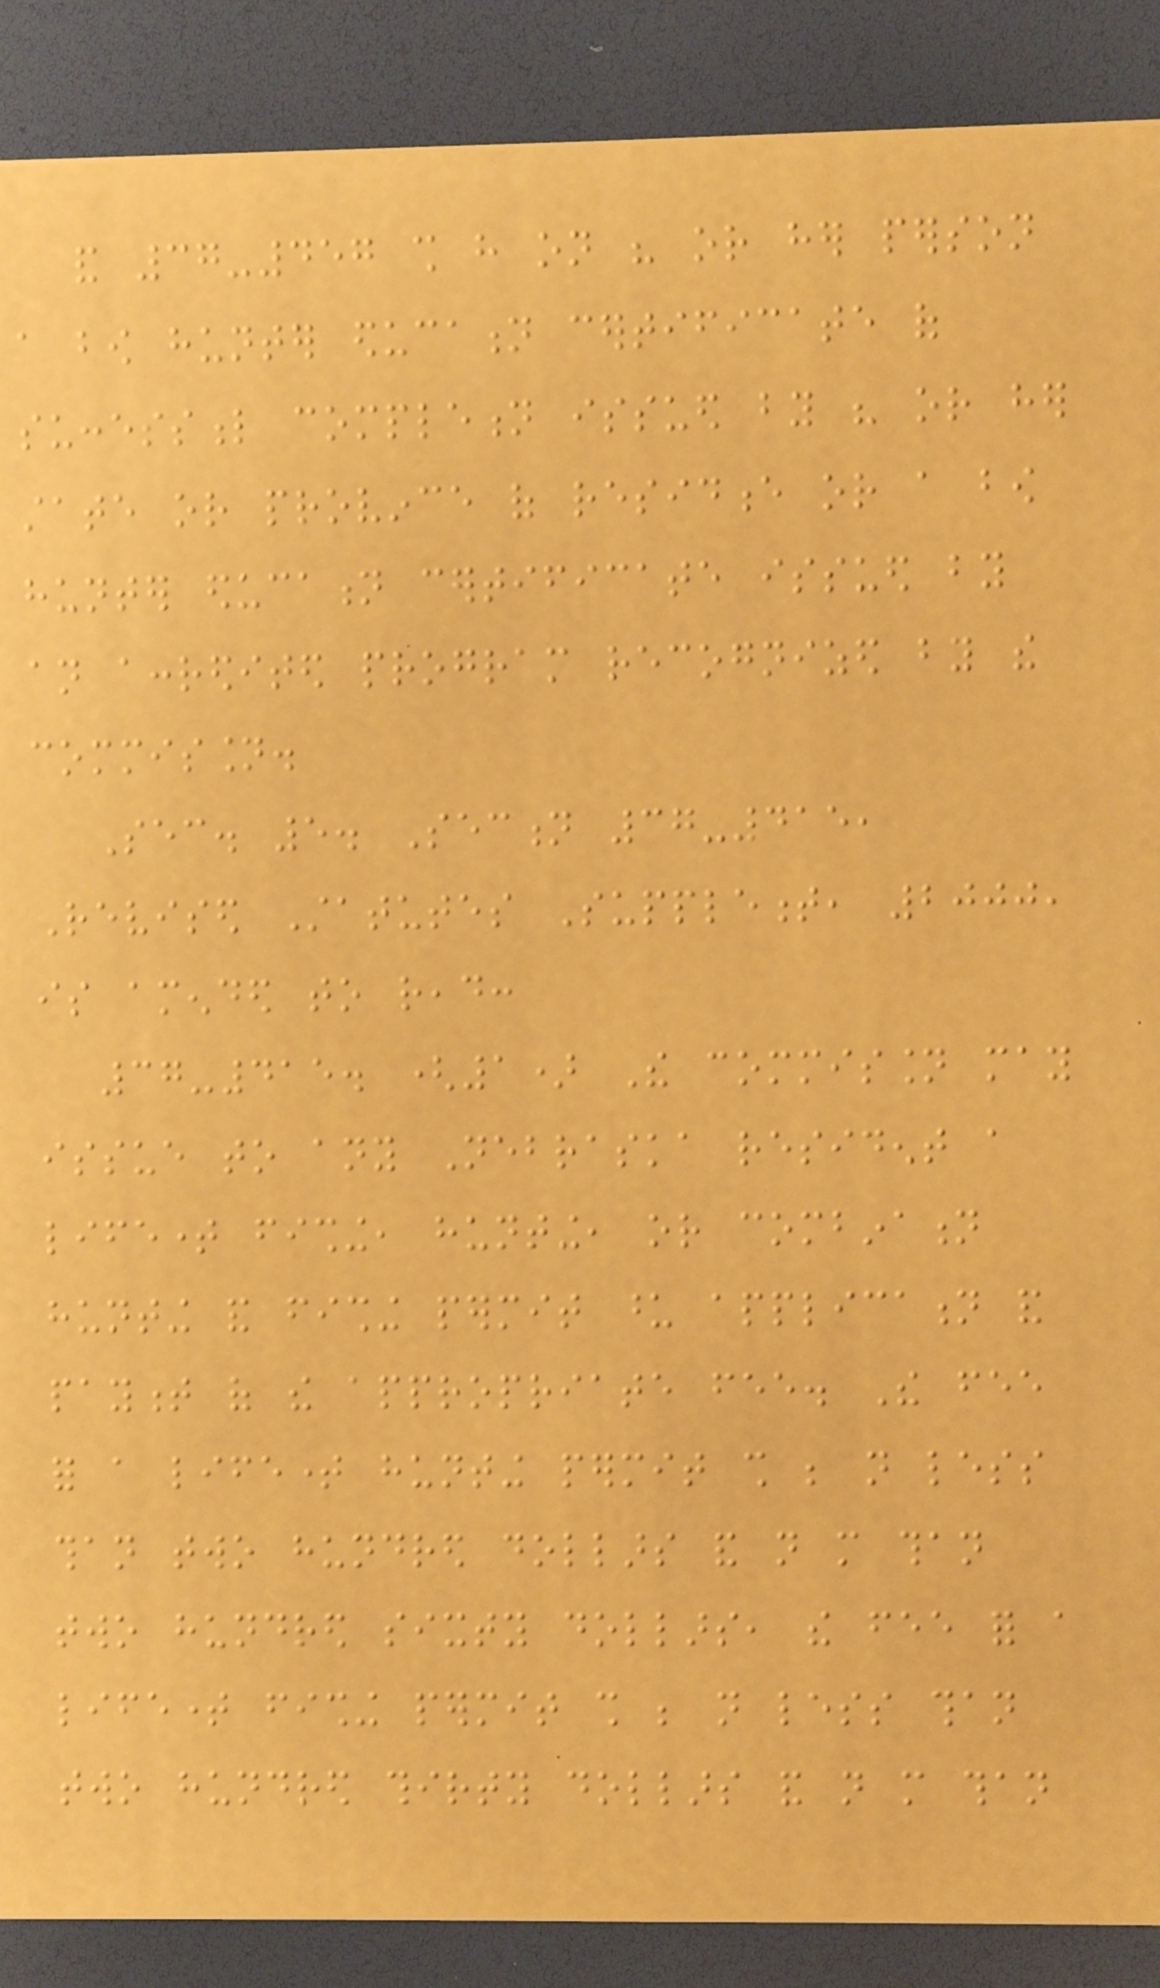and 37-457 shall have on his or her person
a bow hunter education certificate of
successful completion issued by his or her
state or province of residence or a bow
hunter education certificate issued by
an accredited program recognized by the
commission.
Sec. 5. Section 37-415,
Revised Statutes Supplement, 2000,
is amended to read:
37-415. (1) The commission may
issue to any Nebraska resident a
lifetime fishing, hunting, or combination
hunting and fishing permit upon application and
payment of the appropriate fee. The fee
for a lifetime hunting permit shall be not less
than two hundred dollars and not more than
two hundred sixty dollars, the fee for a
lifetime fishing permit shall be not less than
two hundred thirty dollars and not more than
